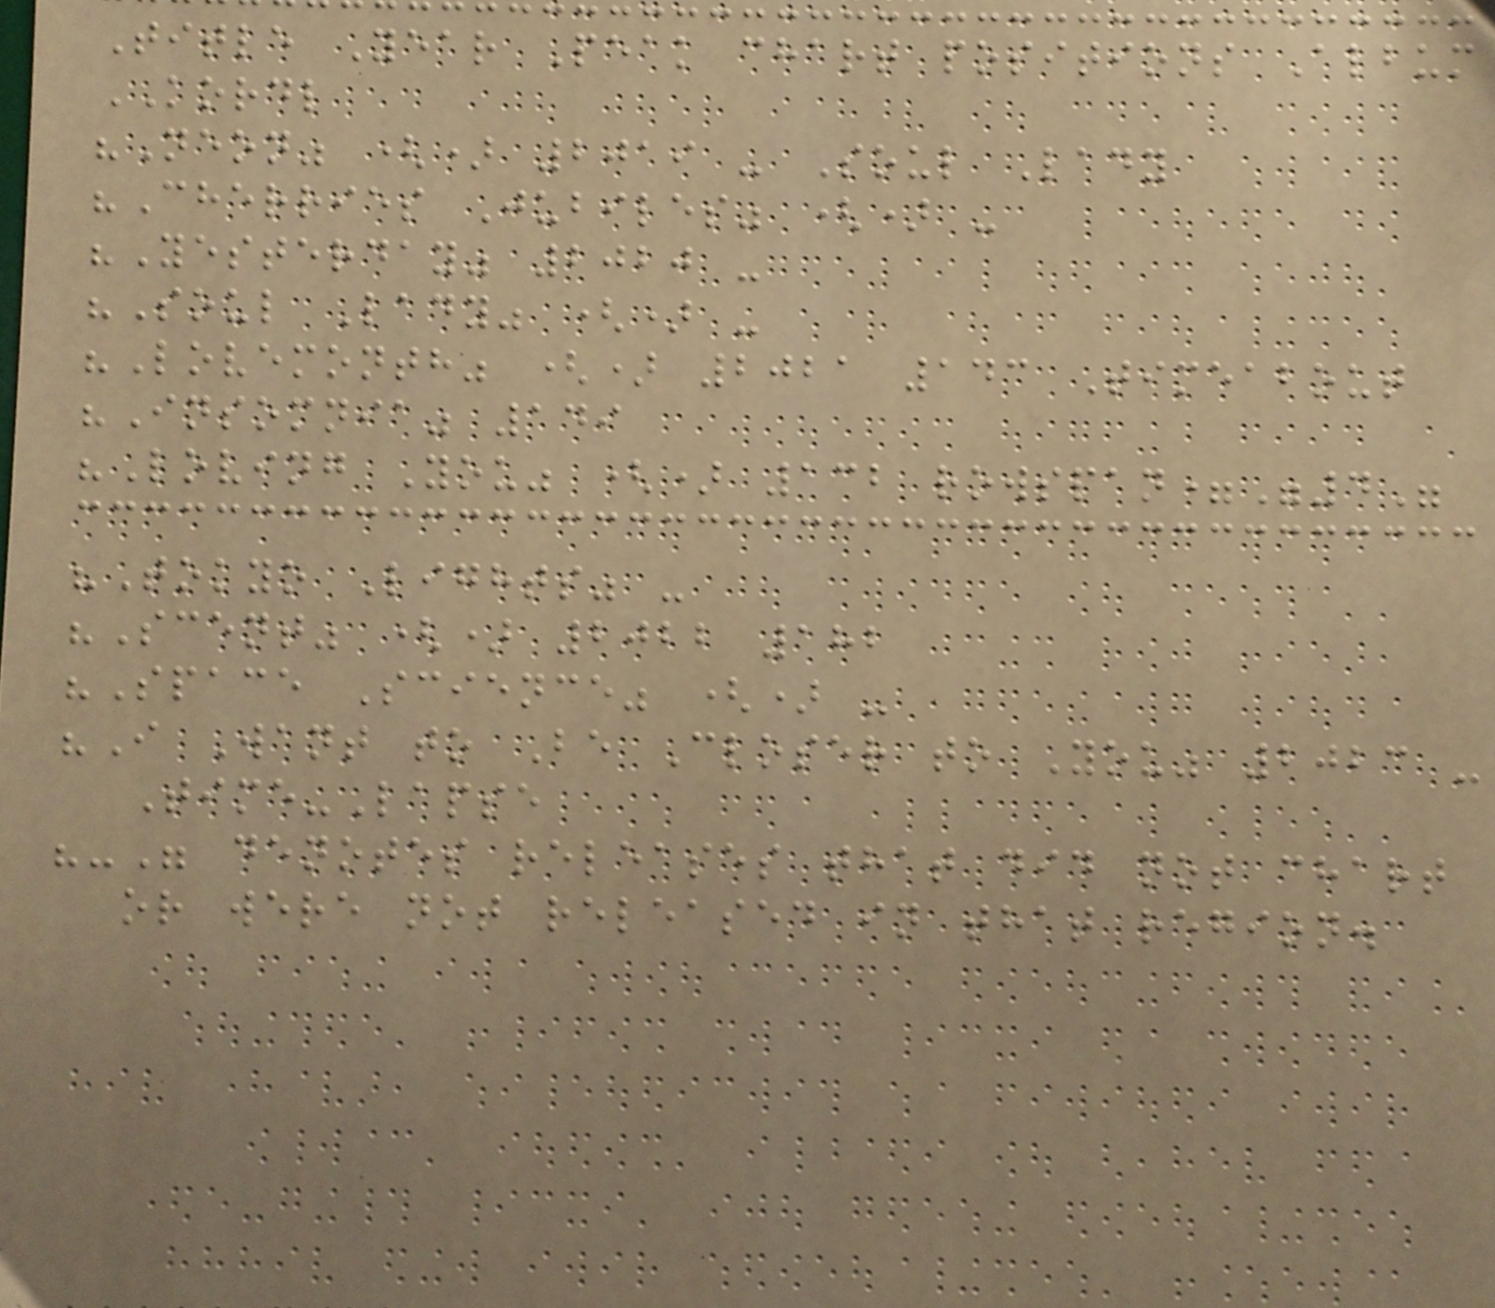Title Year Peak chart positions Album
KORDL
"Neon" () 2019 - Soul Lady
"Cherries Jubiles" () -
"Yesterday" 2020 -
"Soul Lady" () -
"Lovemonth" () 2021 143 Timeabout
"Insomnia" 149
"Loving You" () 132 rowspan="4"
"Tokyo Lights" -
"Scent" () 2022 182
"Space Science" () -
"I Want to Be Closer to You" 2023 -
Time-Lapse
"-" denotes releases that did not chart
or were not released in that region.
